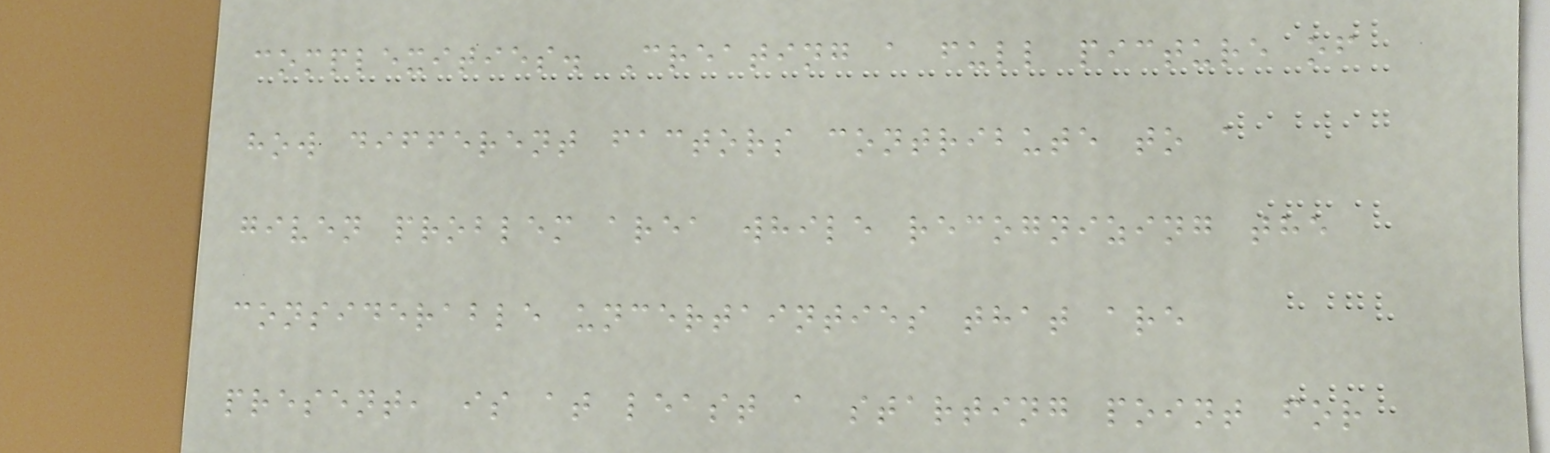complexities. Creating a full picture of
how different factors contribute to a
given problem area while recognizing the
considerable uncertainties that are
present, is at least a starting point for
